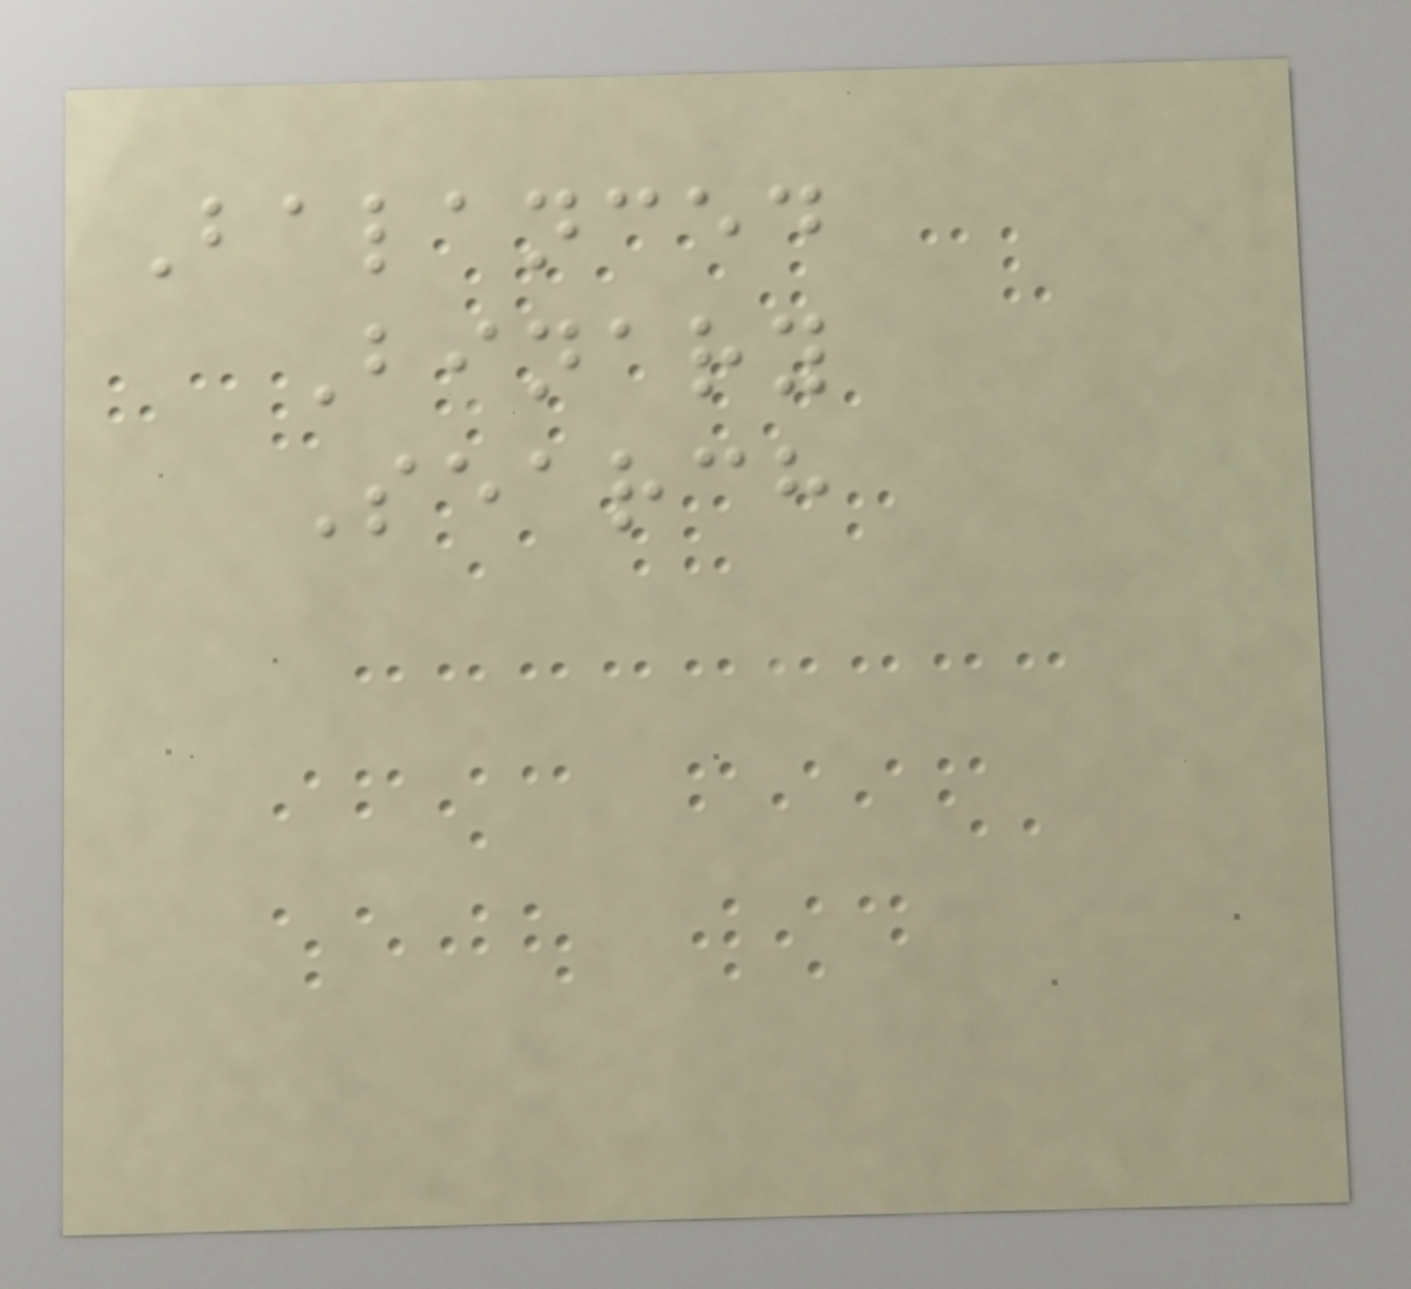Balanced
Binary
Search
